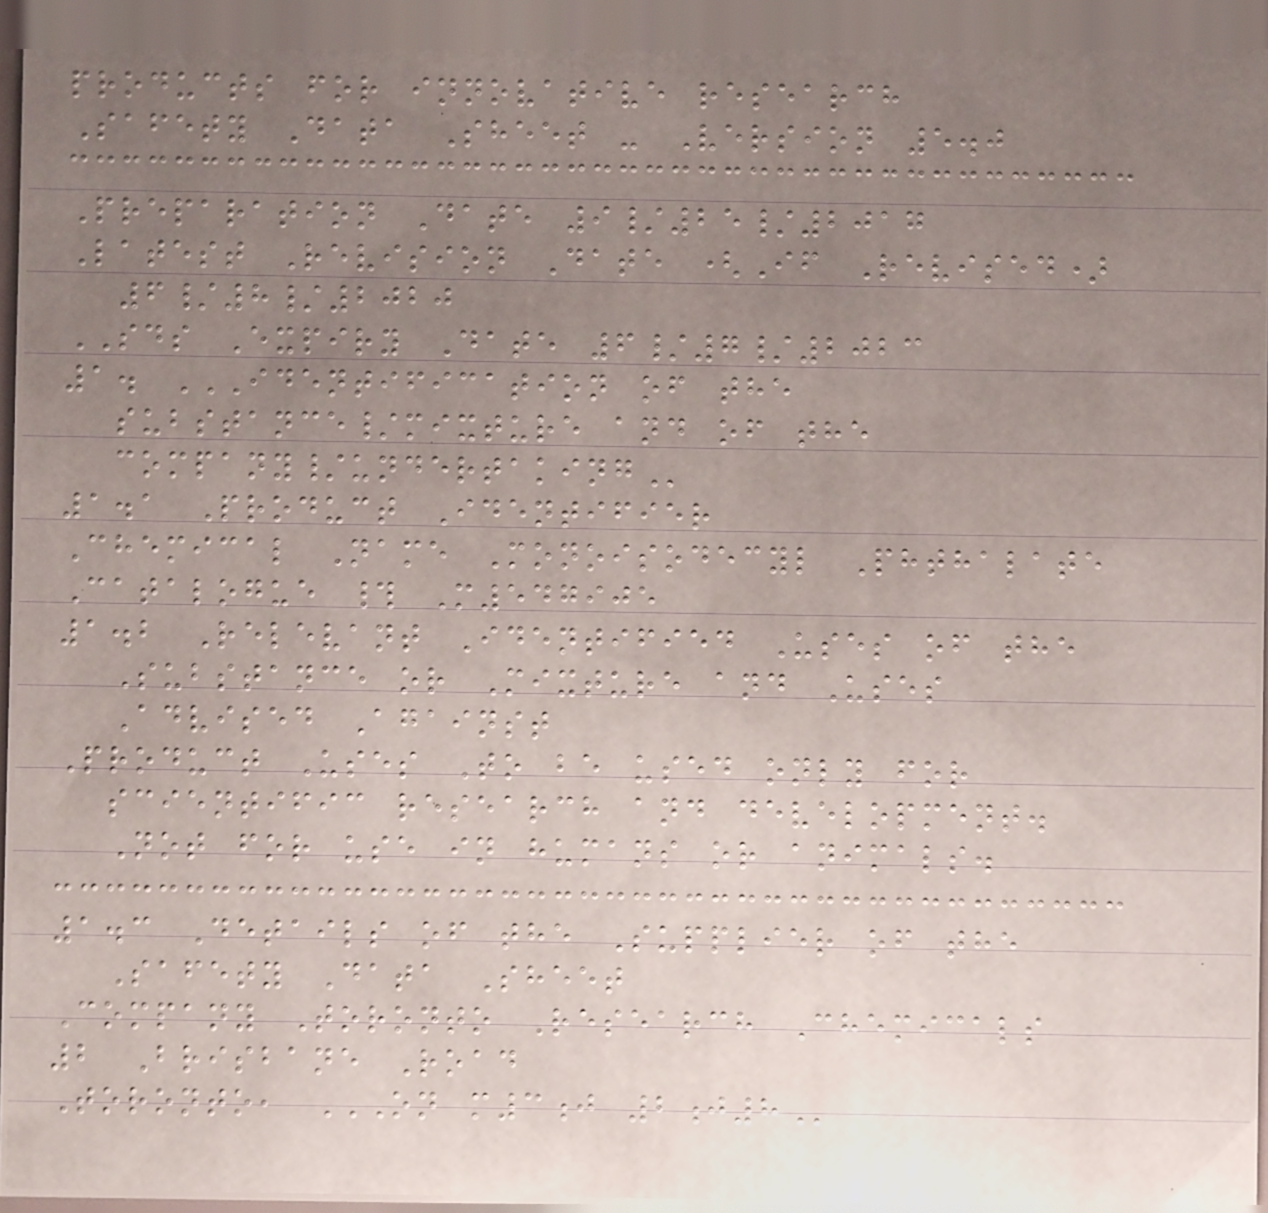products for innovative research
Safety Data Sheet - Version 5.0
Preparation Date 9/25/2017
Latest Revision Date (If Revised)
6/8/2020
SDS Expiry Date 6/7/2023
1. IDENTIFICATION OF THE
SUBSTANCE/MIXTURE AND OF THE
COMPANY/UNDERTAKING
1.1 Product Identifier
Chemical Name Monoisodecyl Phthalate
Catalogue # M547905
1.2 Relevant Identified Uses of the
Substance or Mixture and Uses
Advised Against
Product Uses To be used only for
scientific research and development.
Not for use in humans or animals.
1.3 Details of the Supplier of the
Safety Data Sheet
Company Toronto Research Chemicals
2 Brisbane Road
Toronto, ON M3J 2J8
